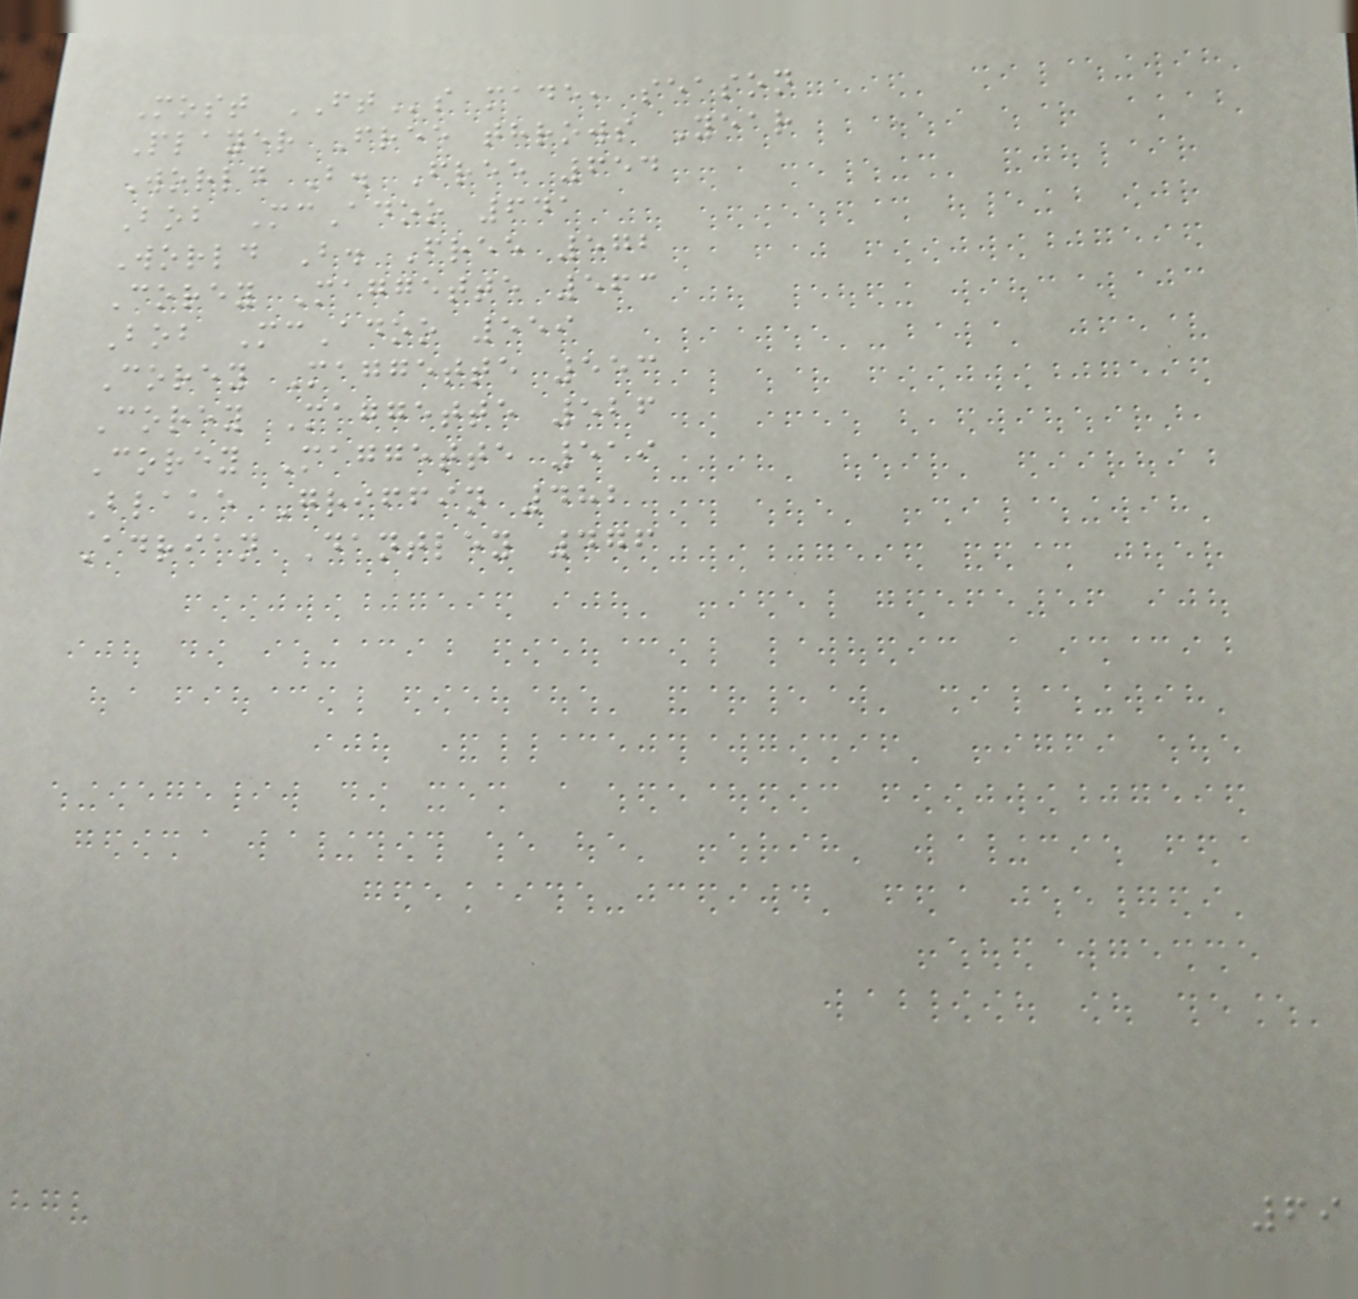Most FTs made, season
Player Free throws Year
World B. Free 654
Bob McAdoo 641
World B. Free 572
Corey Maggette 563
Bob McAdoo 559
Corey Maggette 553
Corey Maggette 526
Corey Maggette 519
Blake Griffin 482
Adrian Dantley 476
69
